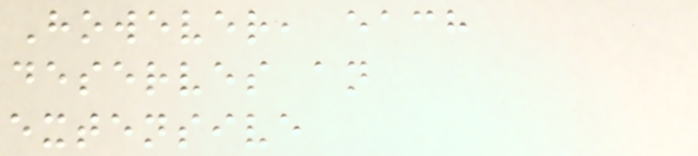However, each
deserves an
extensive
